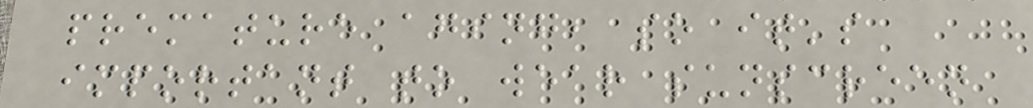premature aging, so it's
important to wear sunscreen
